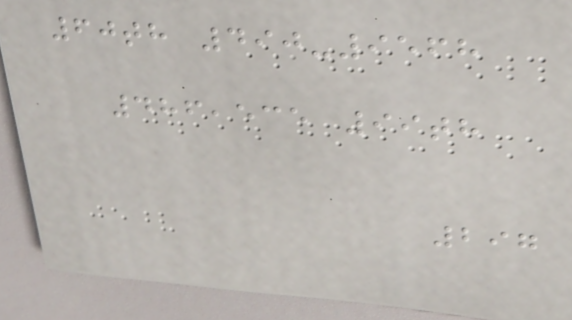60th 490-9568
486,535 99th
297
